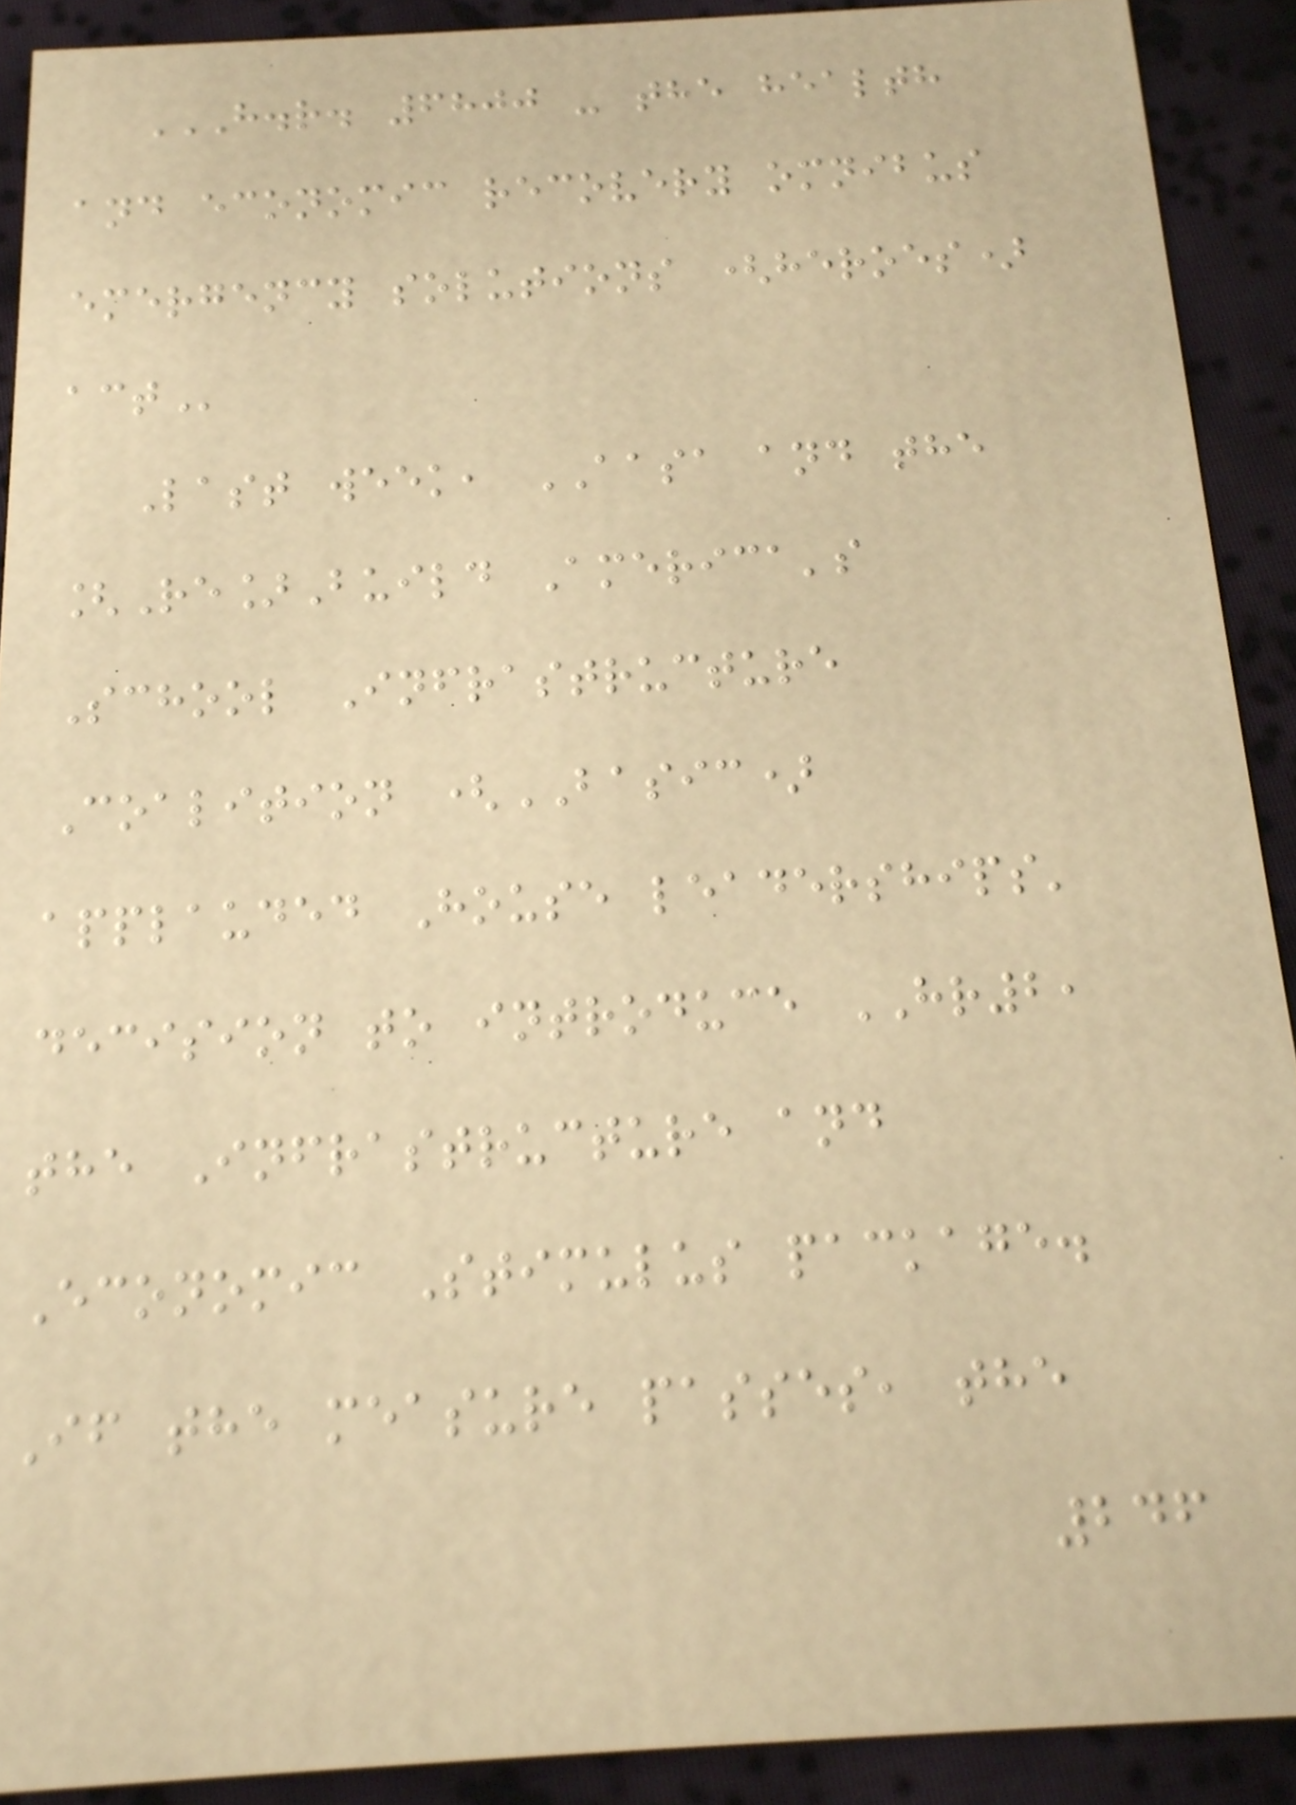H.R. 6800 - THE HEALTH
AND ECONOMIC RECOVERY OMNIBUS
EMERGENCY SOLUTIONS (HEROES)
ACT
Last week, AASA and the
[Re]Build America's
School Infrastructure
Coalition (BASIC)
applauded House leaderships'
decision to introduce HR2,
the Infrastructure and
Economic Stimulus package.
If the measure passes, the
246
